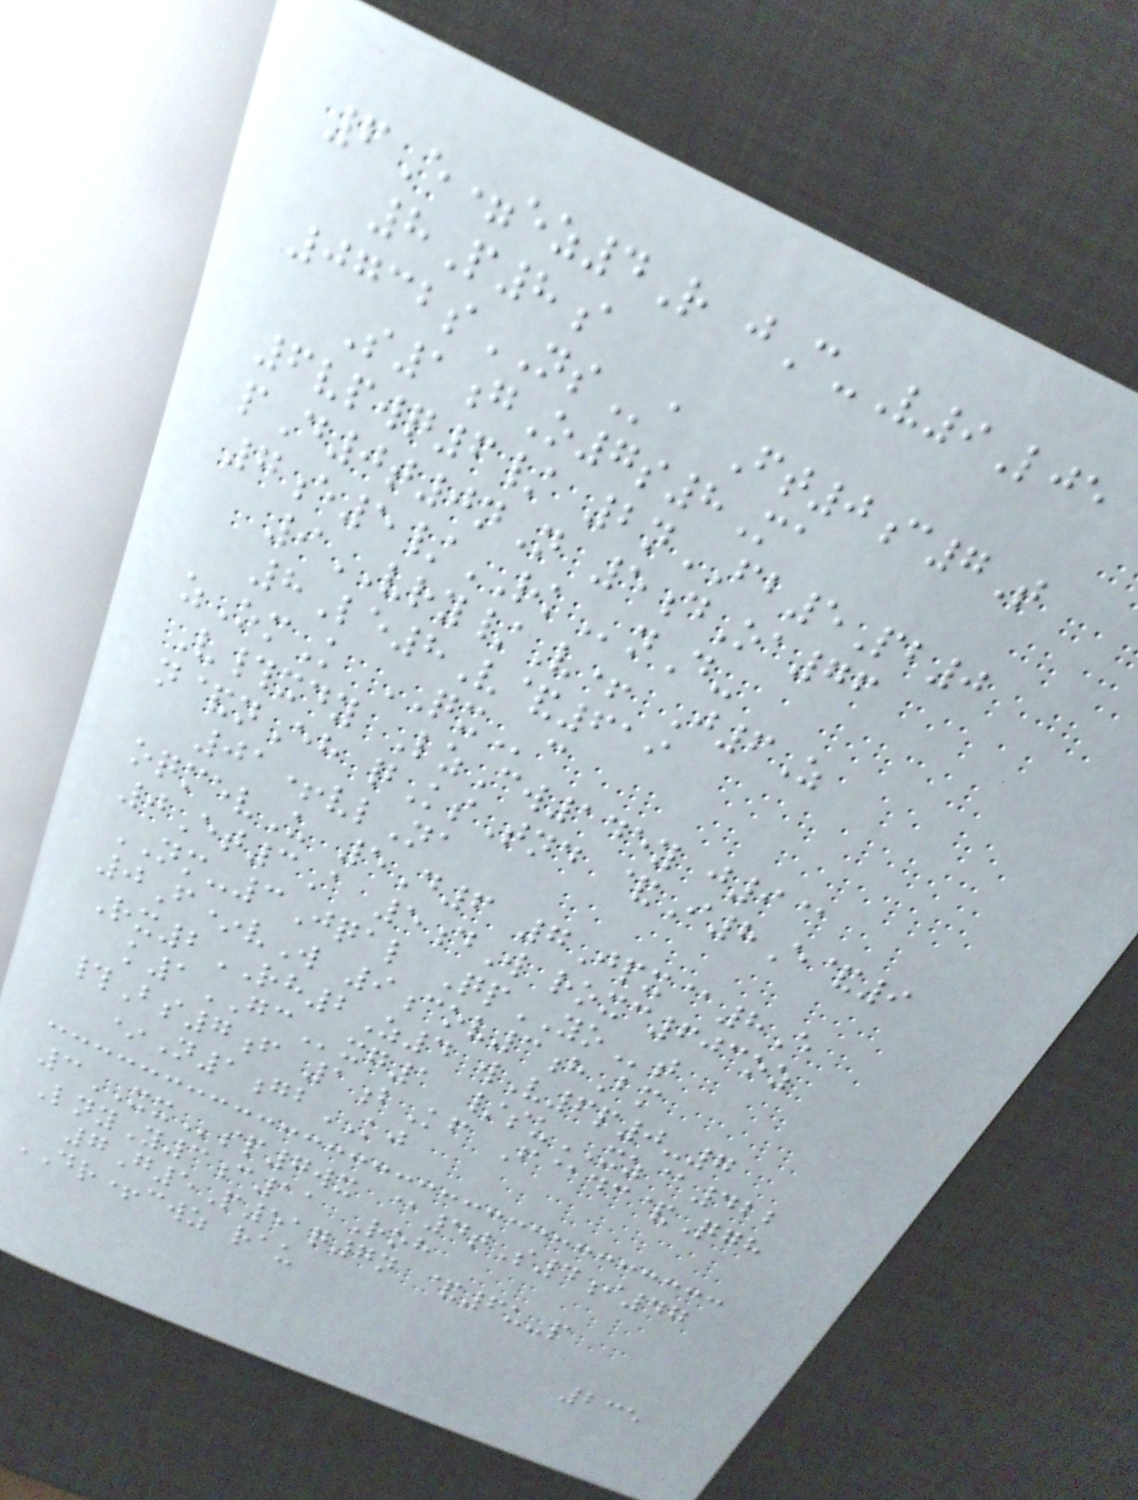6E=ez4R jC-V9Lje
8P8a
0732sNSa Ft0c7T
S1gO7s8Ma
6vpwq6/ 2nFB5Pb0
pD0t0nN 5dOa76
7e5/RKnD-
9VRY/V+ J6Z
8Le8V&619
zOmK QXc
V#xdy LzCw145y j9@
n&nEh qKsTnd &I8E&9
01+vlNa
oqmevU 5D6 7Jpx@8E
0Et3A 5dW roxc603oz
NM-3Jqal QpYOt
0F*vW 9cov3hBm
Rx2RH2Z4 wV6p0-7
k1GCxg1 /suXZ@422
#Bs7f 1bKf F@dc&Qgh
*N1gbKJ
3XXsp7wx @4tS4i47
LnyY3c11 Roh
7G5P51q7n &6u-p
DR+cwz rau
235
